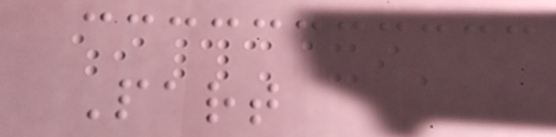Part
